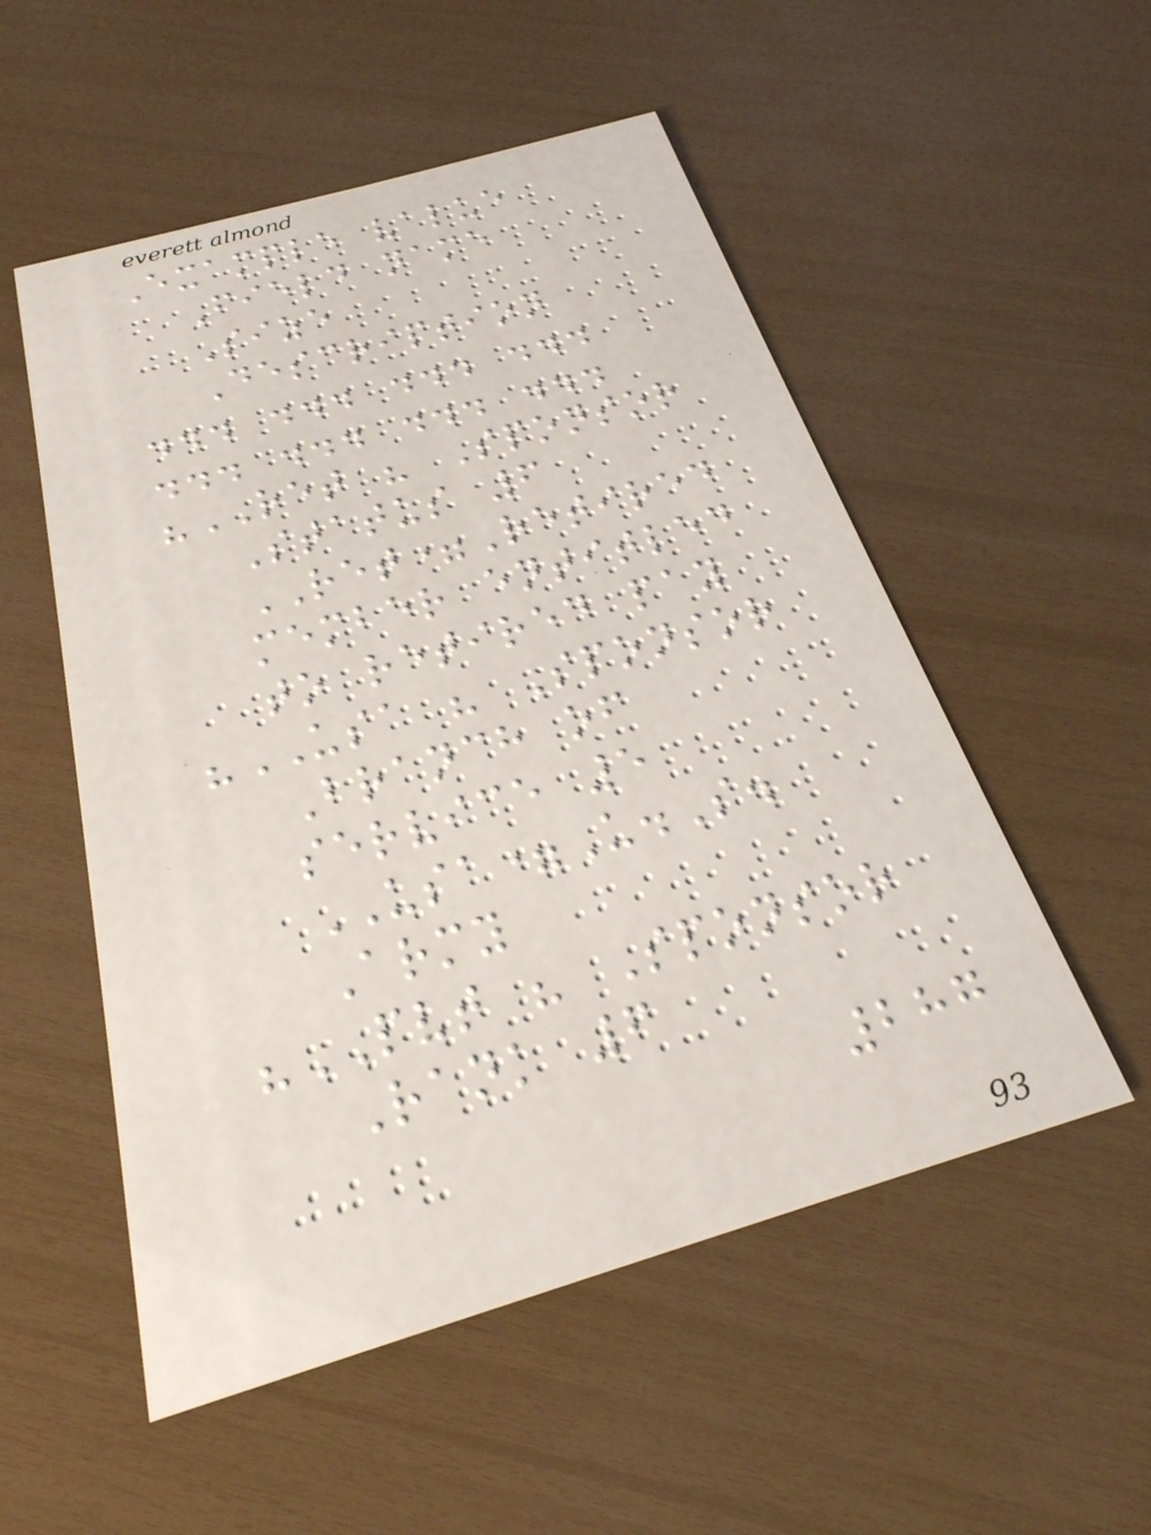Example value
Field name
Size
Description
... ... ... ...
... ... ... ...
"RET " Sponsor
Status 6
RET=Retired
member entitled
to retired pay
"USA " Sponsor
Branch of
service 5
USA=U.S.
Army
"PVT " Sponsor
Rank 6
287
